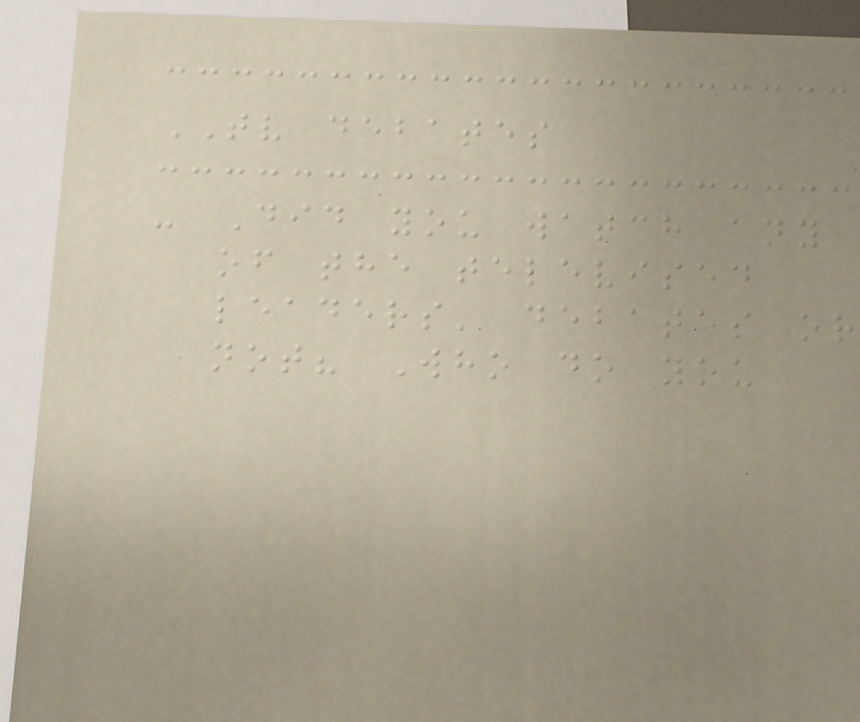TV debates
- Did you watch any
of the televised
leaders' debates or
not? Who do you
